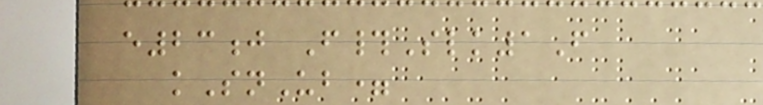e23j F#Slk1F
kSnUb=
